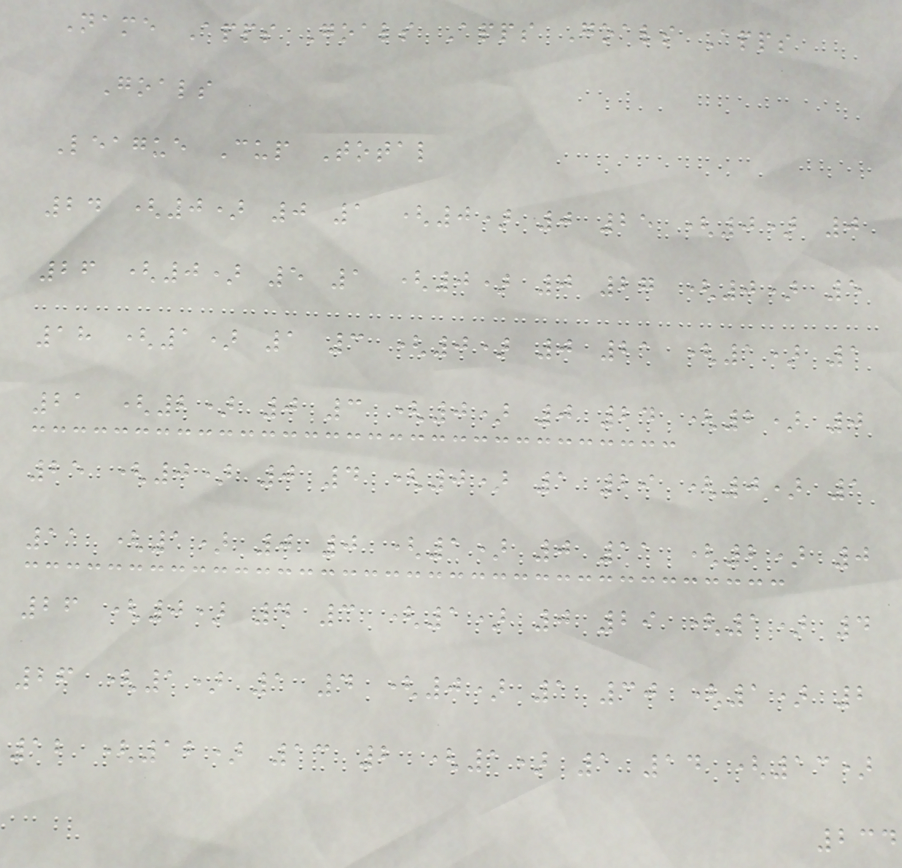Name Apps Goals Apps Goals Apps
Goals
League Cup Total
24 (0) 0 1 (0) 0 25 (0) 0
26 (0) 5 1 (0) 0 27 (0) 5
18 (1) 1 3 (0) 0 21 (1) 1
21 (2) 0 3 (0) 0 24 (2) 0
25 (0) 0 4 (0) 1 29 (0) 1
11 (1) 0 0 (1) 0 11 (2) 0
26 (0) 4 3 (1) 0 29 (1) 4
26 (1) 1 4 (0) 1 30 (1) 2
12 (12) 13 2 (1) 1 14 (13)
234
